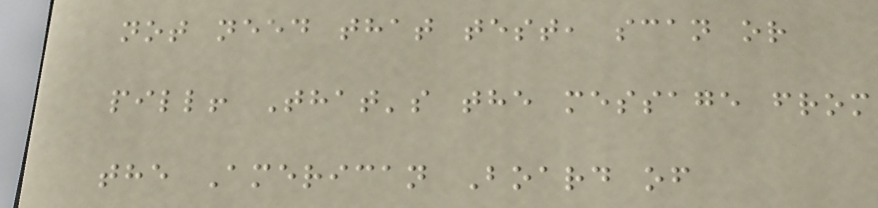not need that test, scan or
pill! That's the message from
the American Board of
